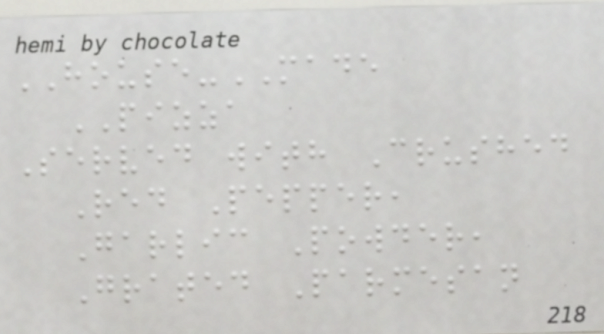HOUSE-MADE
PIZZA
Served with Crushed
Red Pepper,
Garlic Powder,
Grated Parmesan
